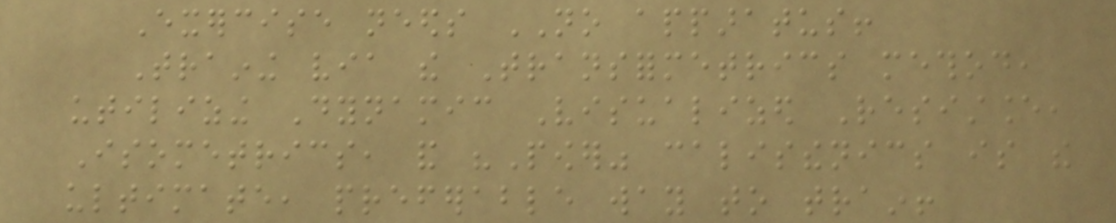Exercise needs NO apparatus!
Training via the Transformetrics method,
utilizing Dynamic Visualized Resistance,
Isometrics, and "Power" calisthenics is the
ultimate, preferable way to train!
